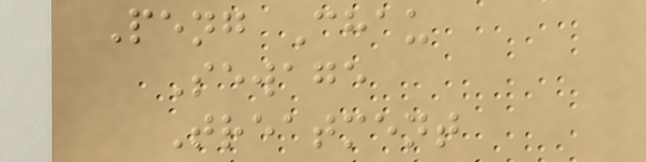Peng Chau
Sewage
Treatment
